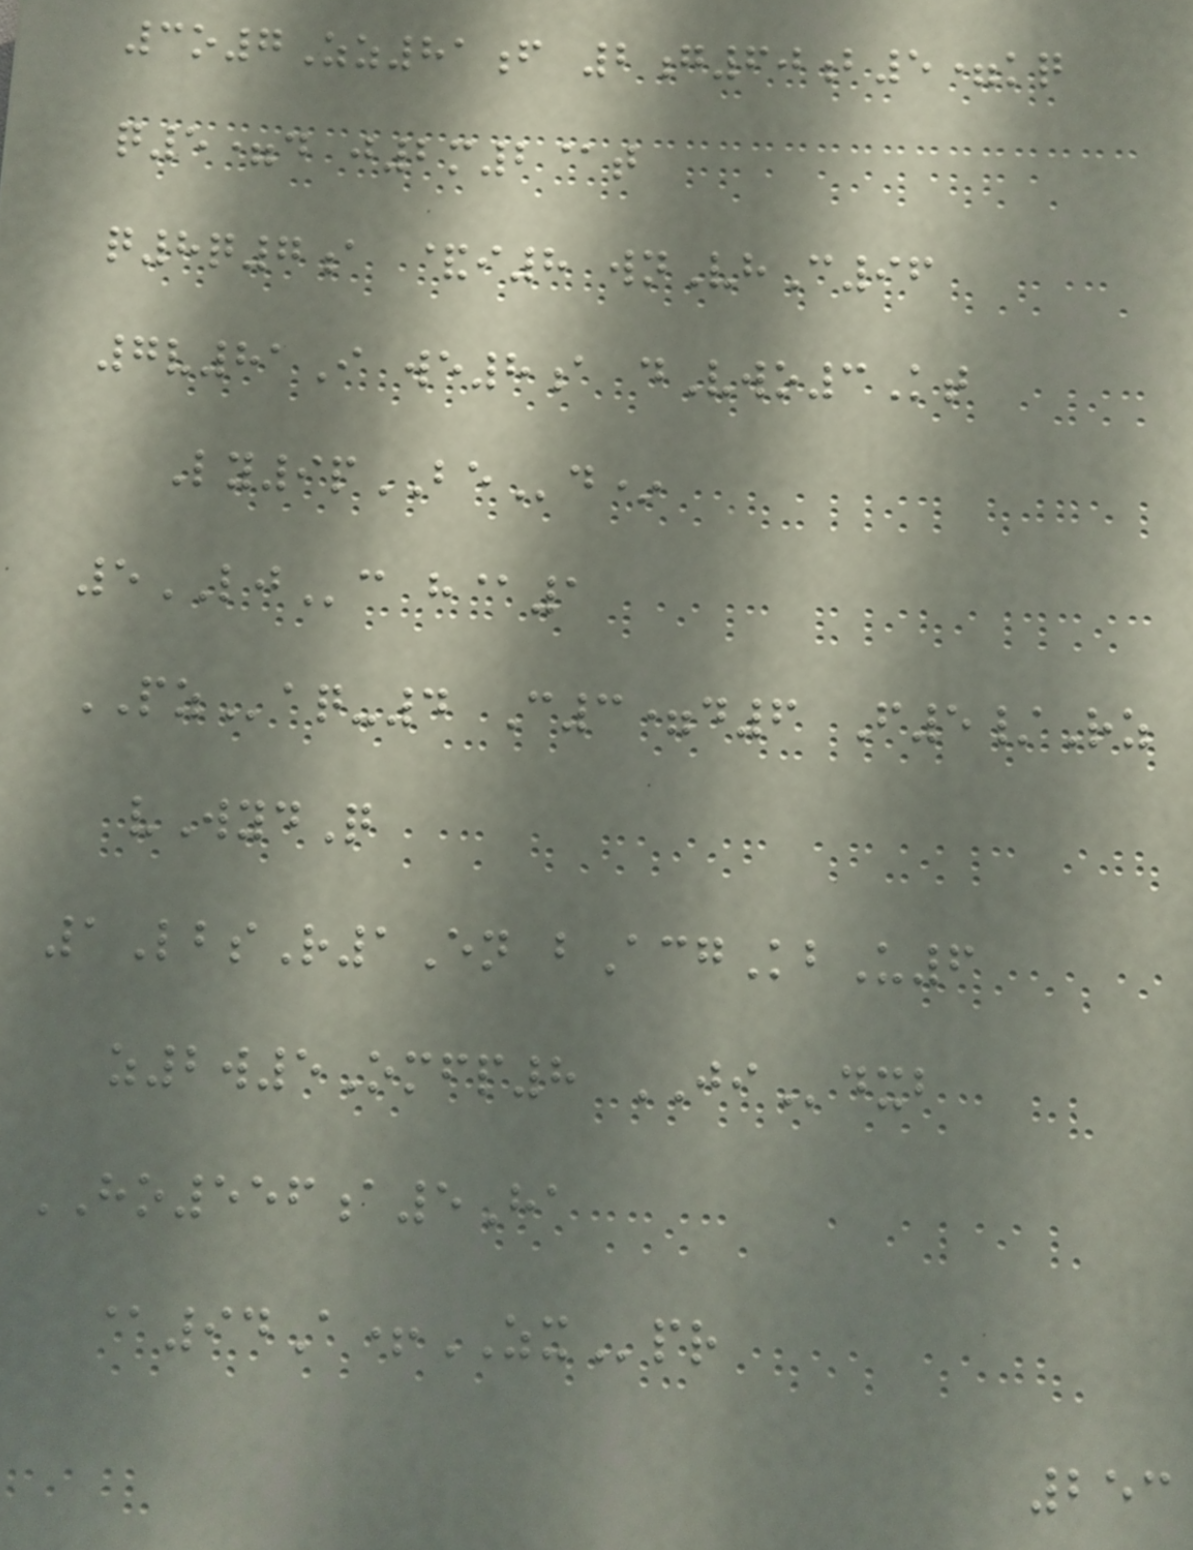3o7Zz81f 2g60b5=kq
q5=d j2m2@t
q8q7a &i8 wnVhC96
7v81I we8a dVwo3Kt
Ly9pBEd*
5LJc h@1
PZaq-4 C3=d6 F5/Rz
vWydQ
1LbsR1En bAcgKbU6
z2w5Omfp8 JIdxb
HO556a5Ha
@94A+ZXpr
253
